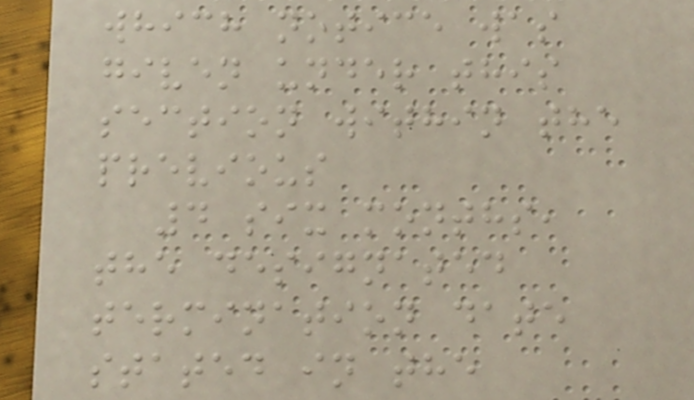which notice was
given under this
section within the
previous
4 six months,
the designated
termination date
stated in the
